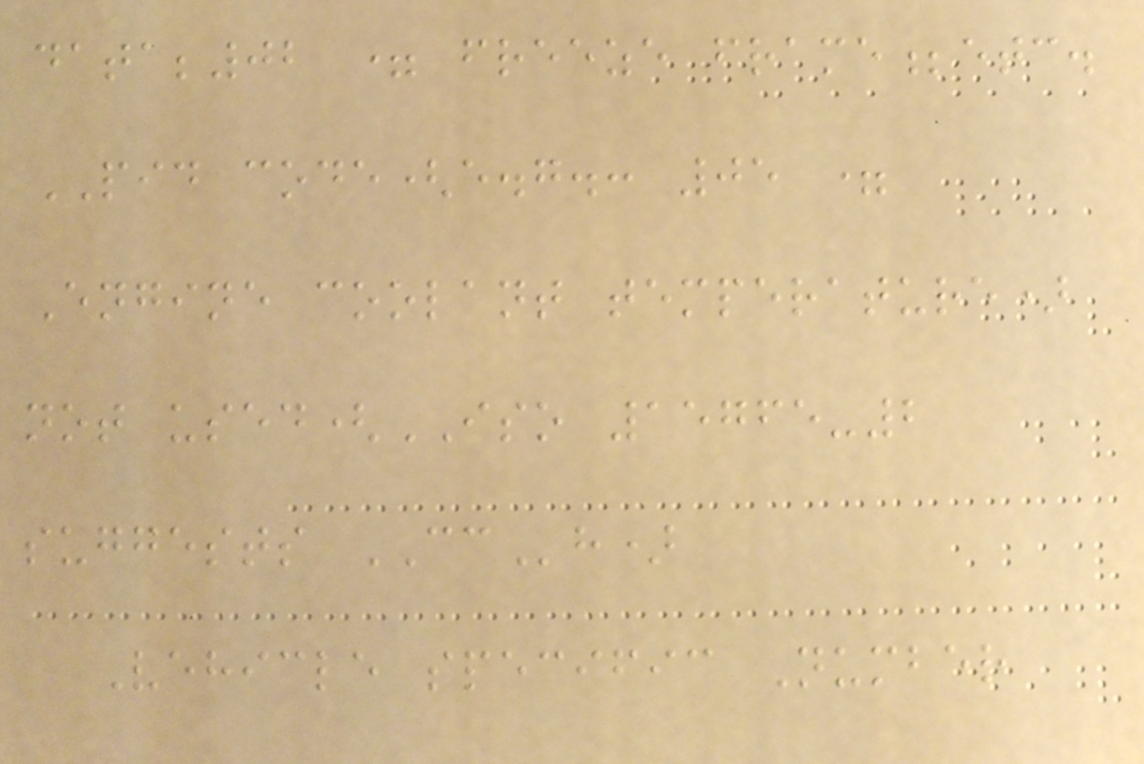data;02 = freeze frame;etc.
PID code(e.g.: 05 =
Engine coolant temperature)
not used(ISO 15765-2
suggests CCh)
Vehicle specific Number
